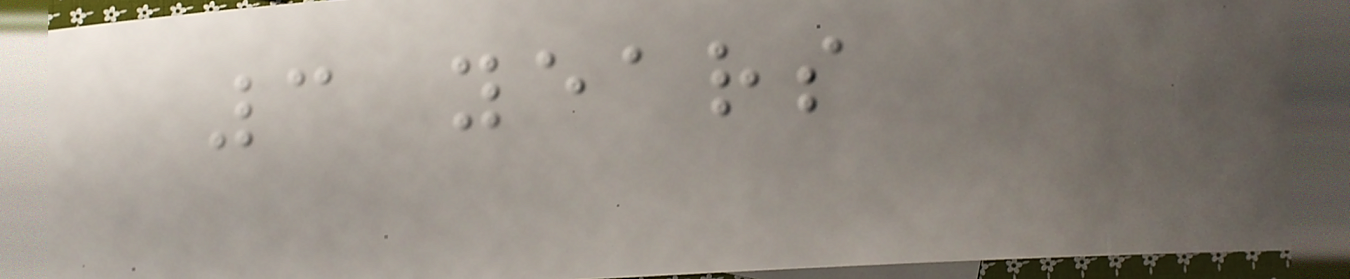3 years
